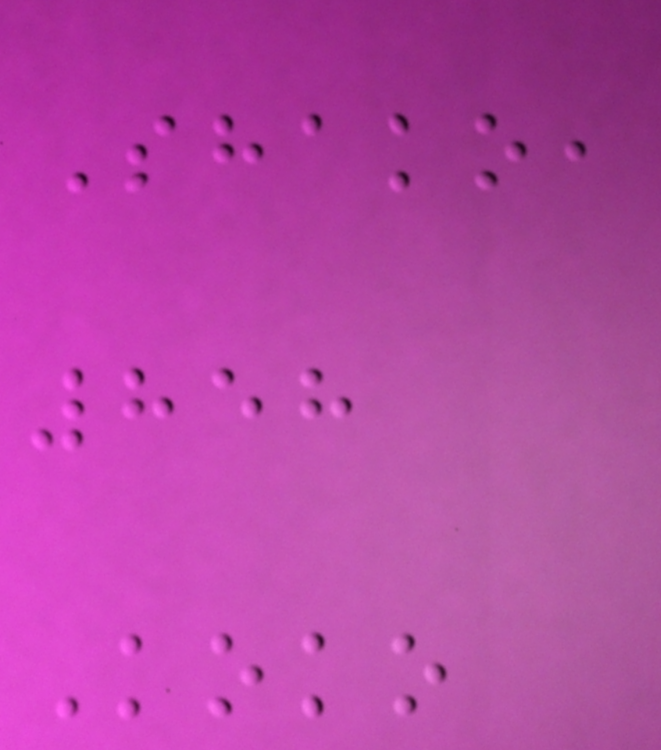Shako,
858
Koko
